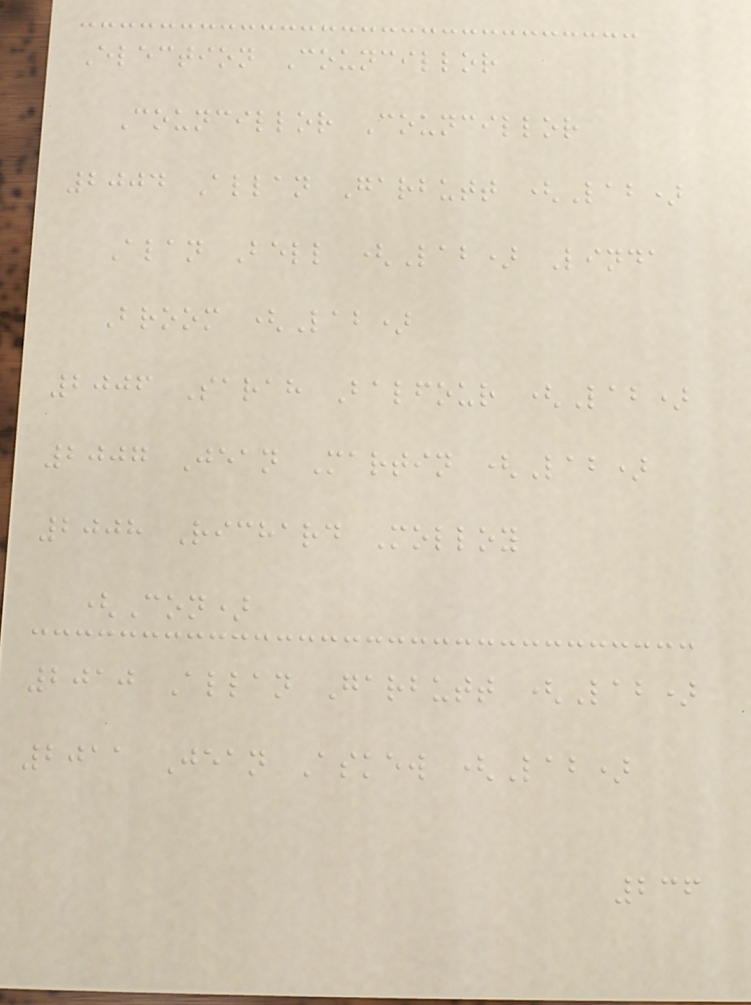Election Councillor
Councillor Councillor
2004 Allan Garbutt (Lab)
Alan Bell (Lab) Linda
Broom (Lab)
2006 Sarah Balfour (Lab)
2007 Jean Martin (Lab)
2008 Richard Molloy
(Con)
2010 Allan Garbutt (Lab)
2011 Jean Askew (Lab)
236
